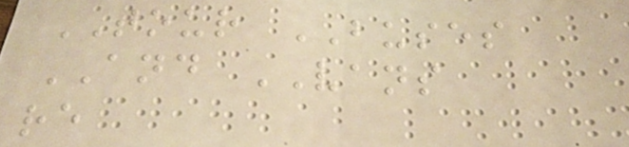TOUR BUSES
AND VANS
re
